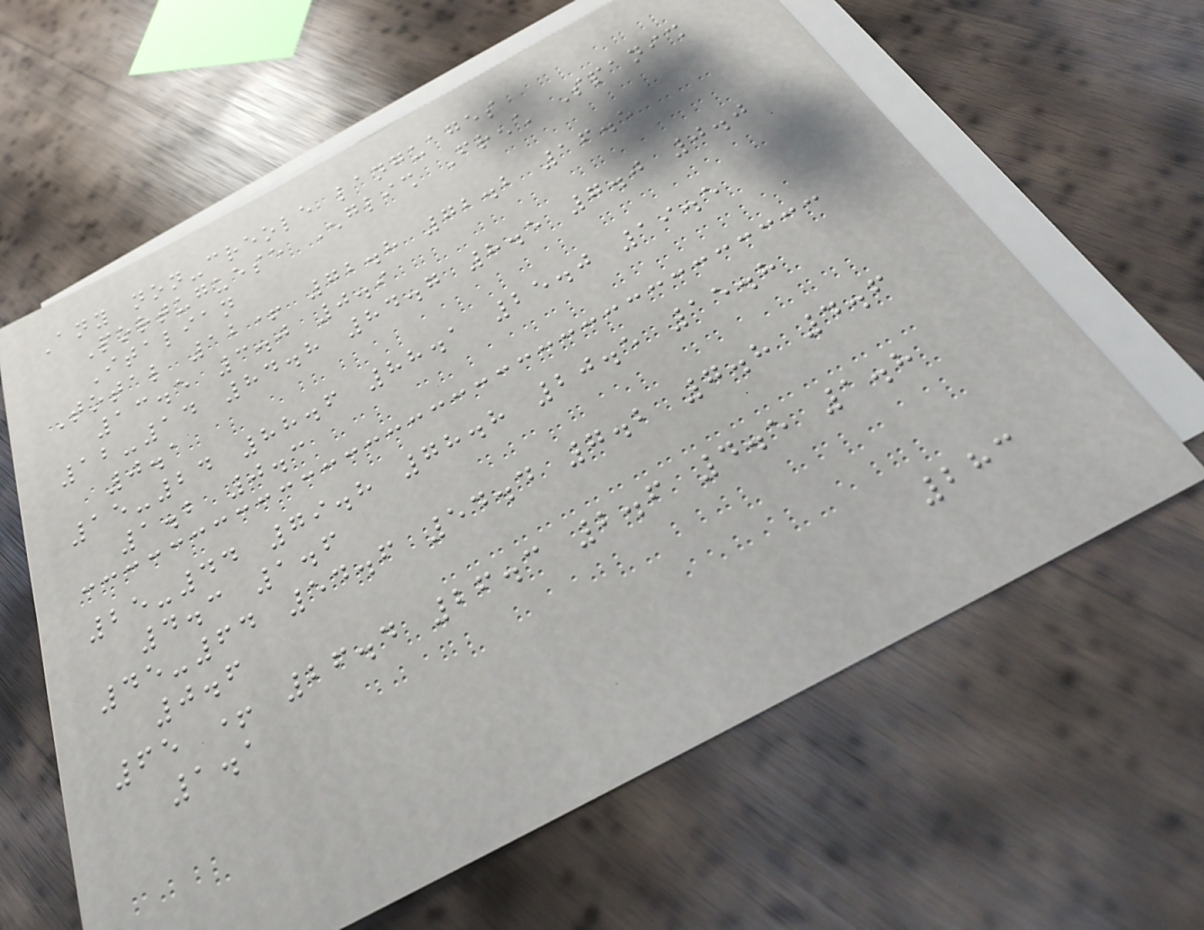Any non-creole languages
Portuguese English French Spanish
Italian
Total 12+ 72.8 72.2 16.5
13.5 3.0 0.9
12-14 84.8 84.7 8.5 7.0 0.0
0.1
15-24 88.6 88.1 25.0 19.5
1.2 0.3
25-44 79.8 78.8 20.5 15.8
4.3 1.6
45-64 54.6 54.4 7.2 7.8 4.6
0.6
65 + 26.4 26.3 2.6 4.5 1.8
1.1
283
